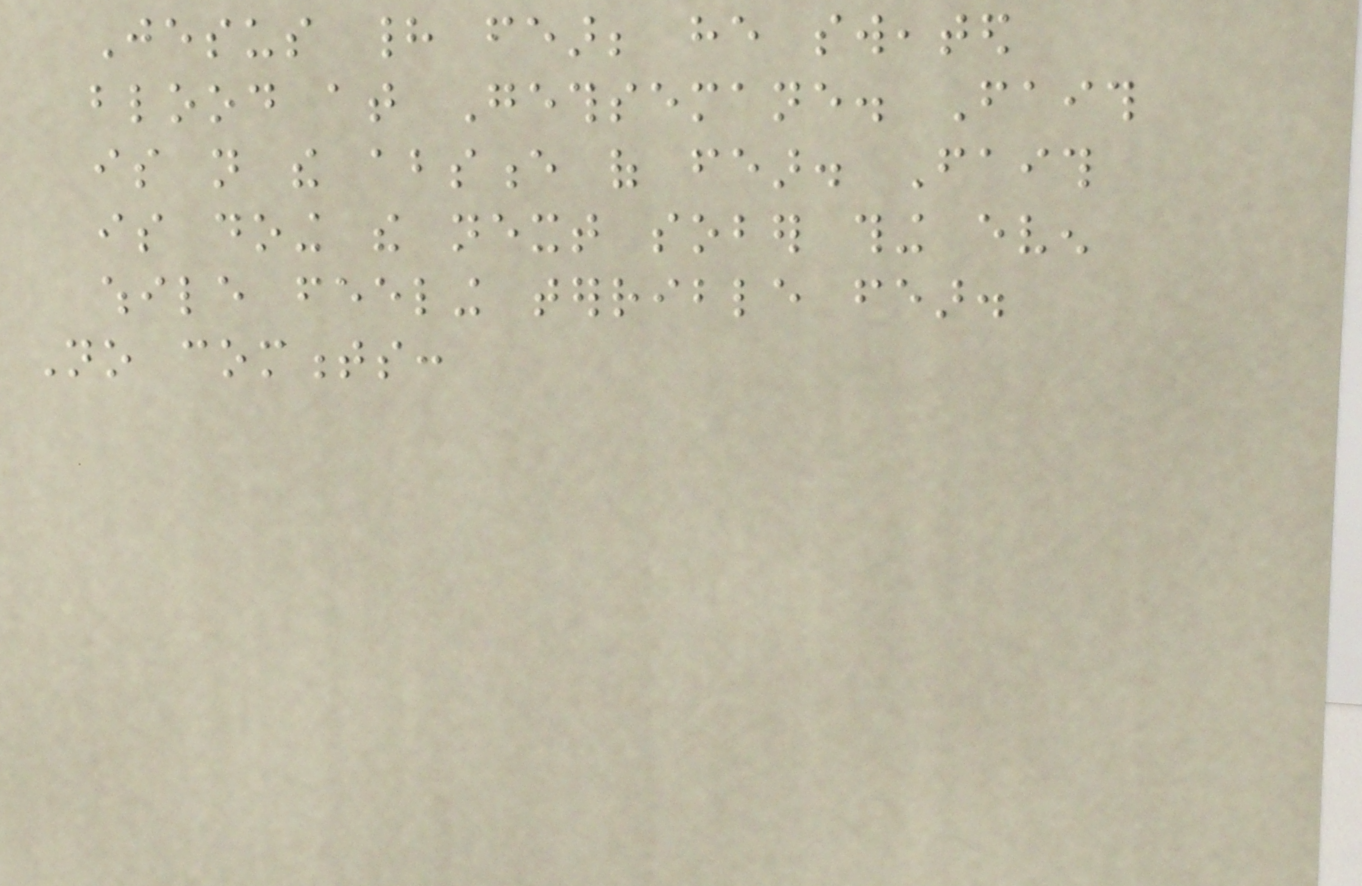Jesus had fear; he sweated
blood at Gethsemane. Faith
is not the absence of fear. Faith
is doing the next sober thing even
while feeling terrible fear.
No comments:
